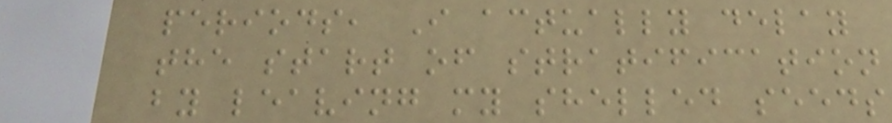periods, I actually delay
the start of stratification
by leaving my shelled seeds
